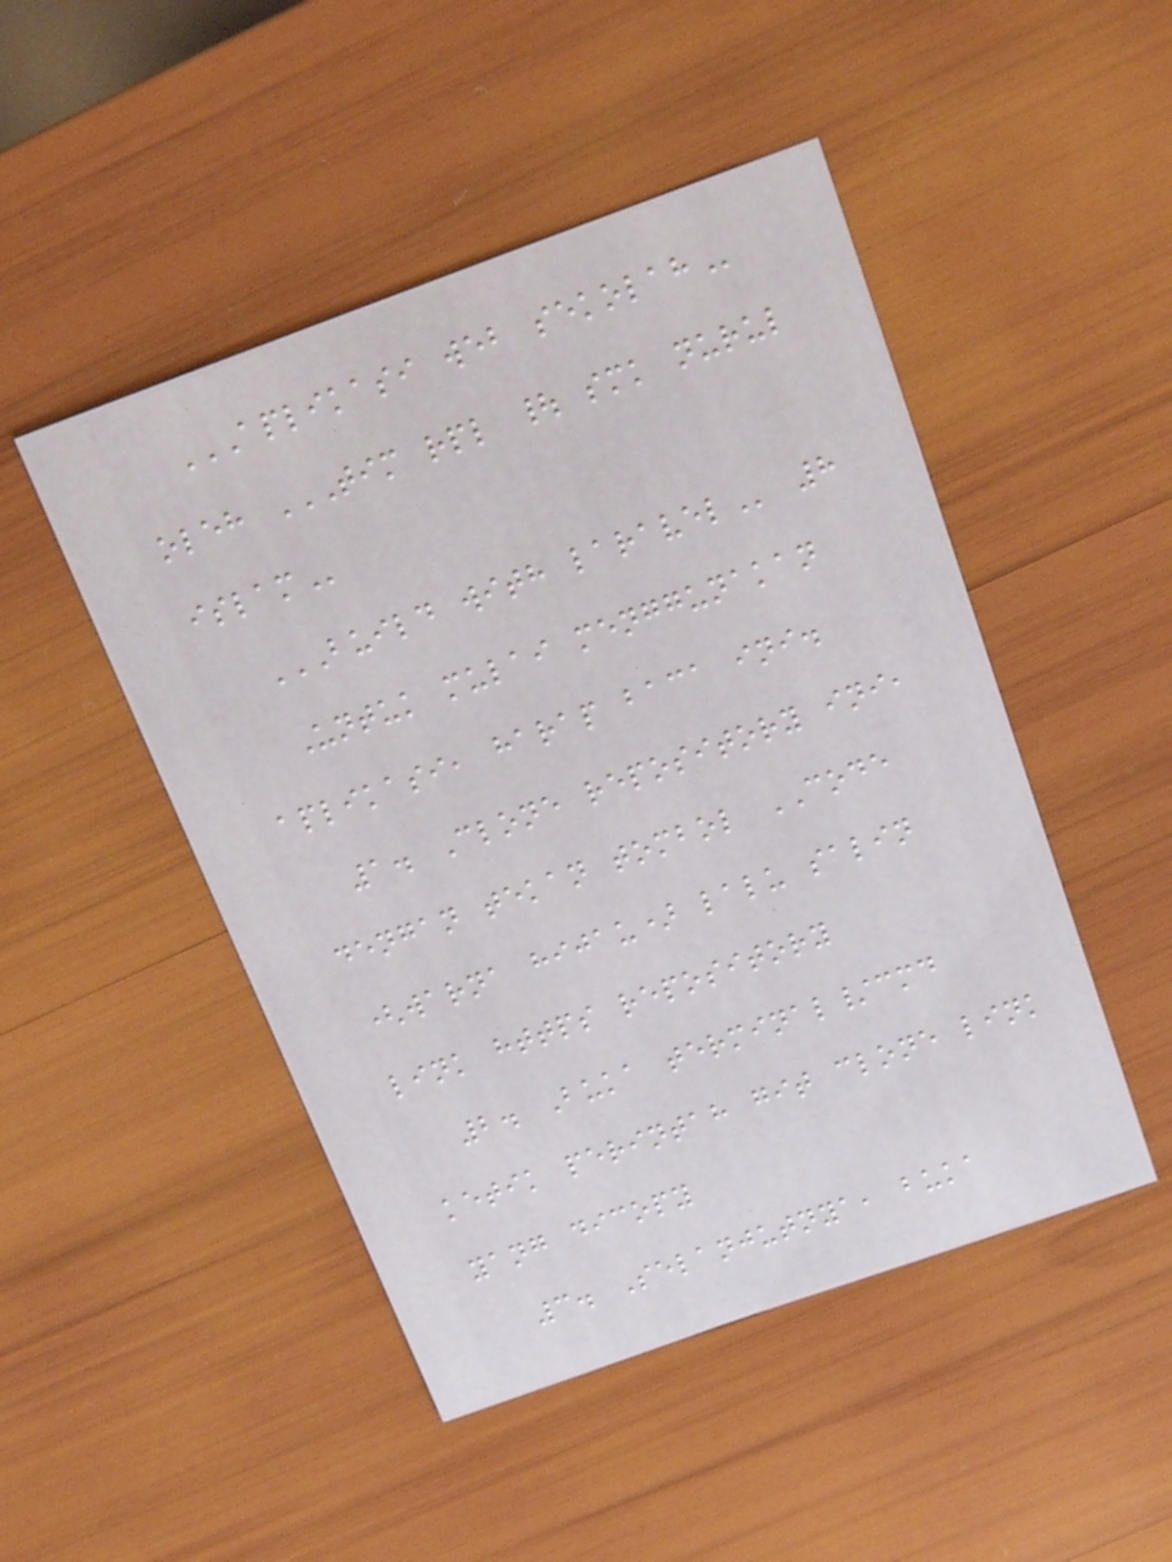APLIKASI WEB SEKOLAH
oleh TIM RPL | SMK NURUL
ISLAM
BUILD WITH LARAVEL 8
Untuk mulai menggunakan
aplikasi, harap baca ini.
1. Clone repository ini,
dengan tekan tombol CODE
(warna hijau) lalu salin
link https repository
2. Buka terminal/cmd
ketik perintah git clone link
yang dicopy
3. Selanjutnya, buka
